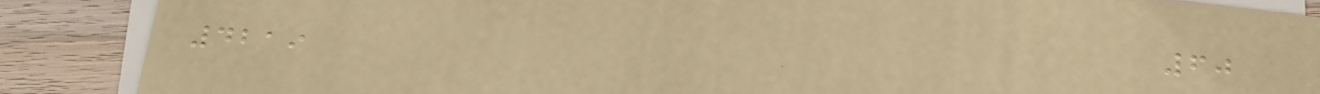60
4219
